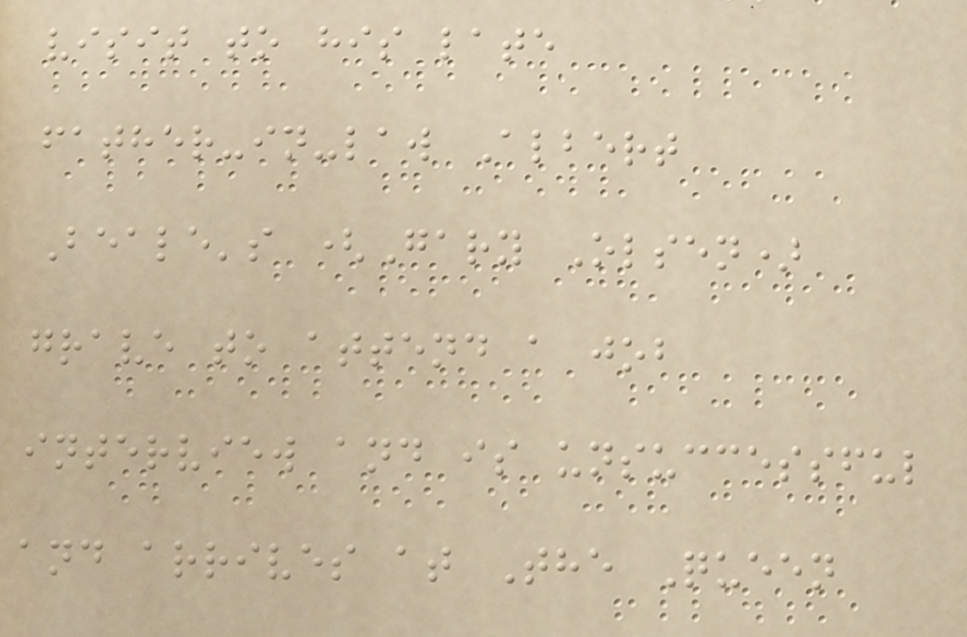visit to his late
father-in-law Albert
Beale's (Gary Olsen)
grave to attend a job
interview and is unsuccessful
and arrives at The Queen
